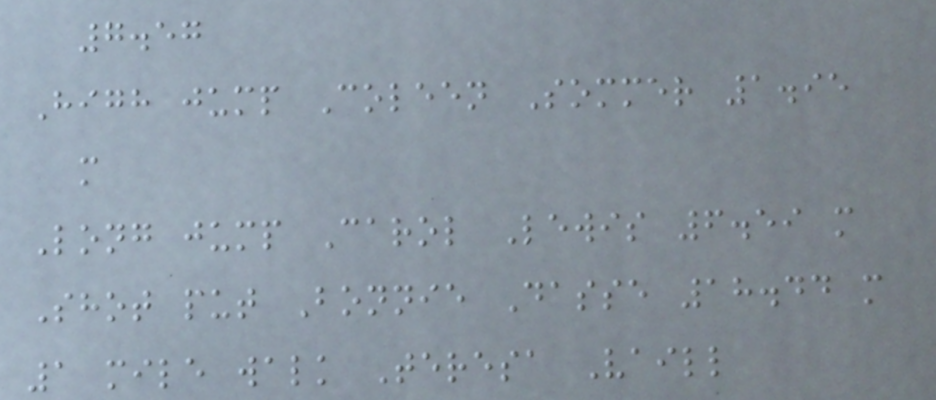7.57
High jump Coleen Sommer 1.95
m
Long jump Carol Lewis 6.59 m
Shot put Bonnie Dasse 18.44 m
1 mile walk Teresa Vaill
